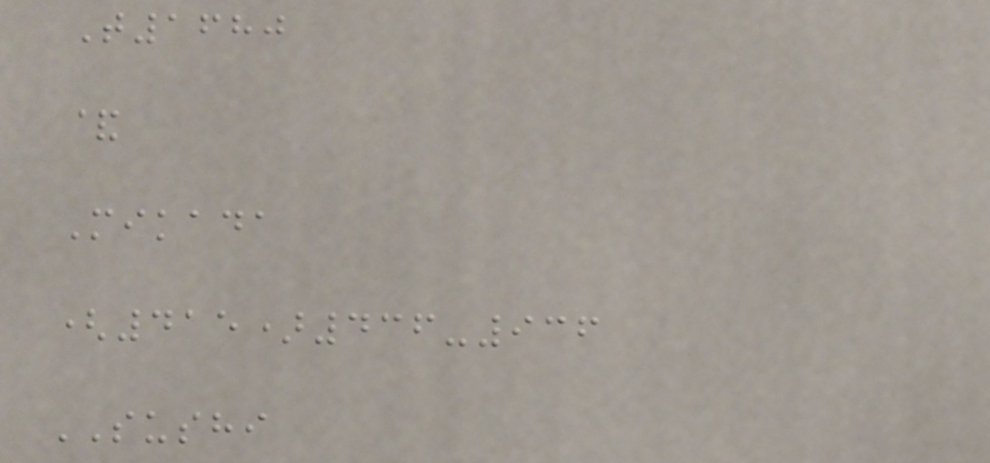T1680
&
Mikada
(415)436-936
SUSHI
